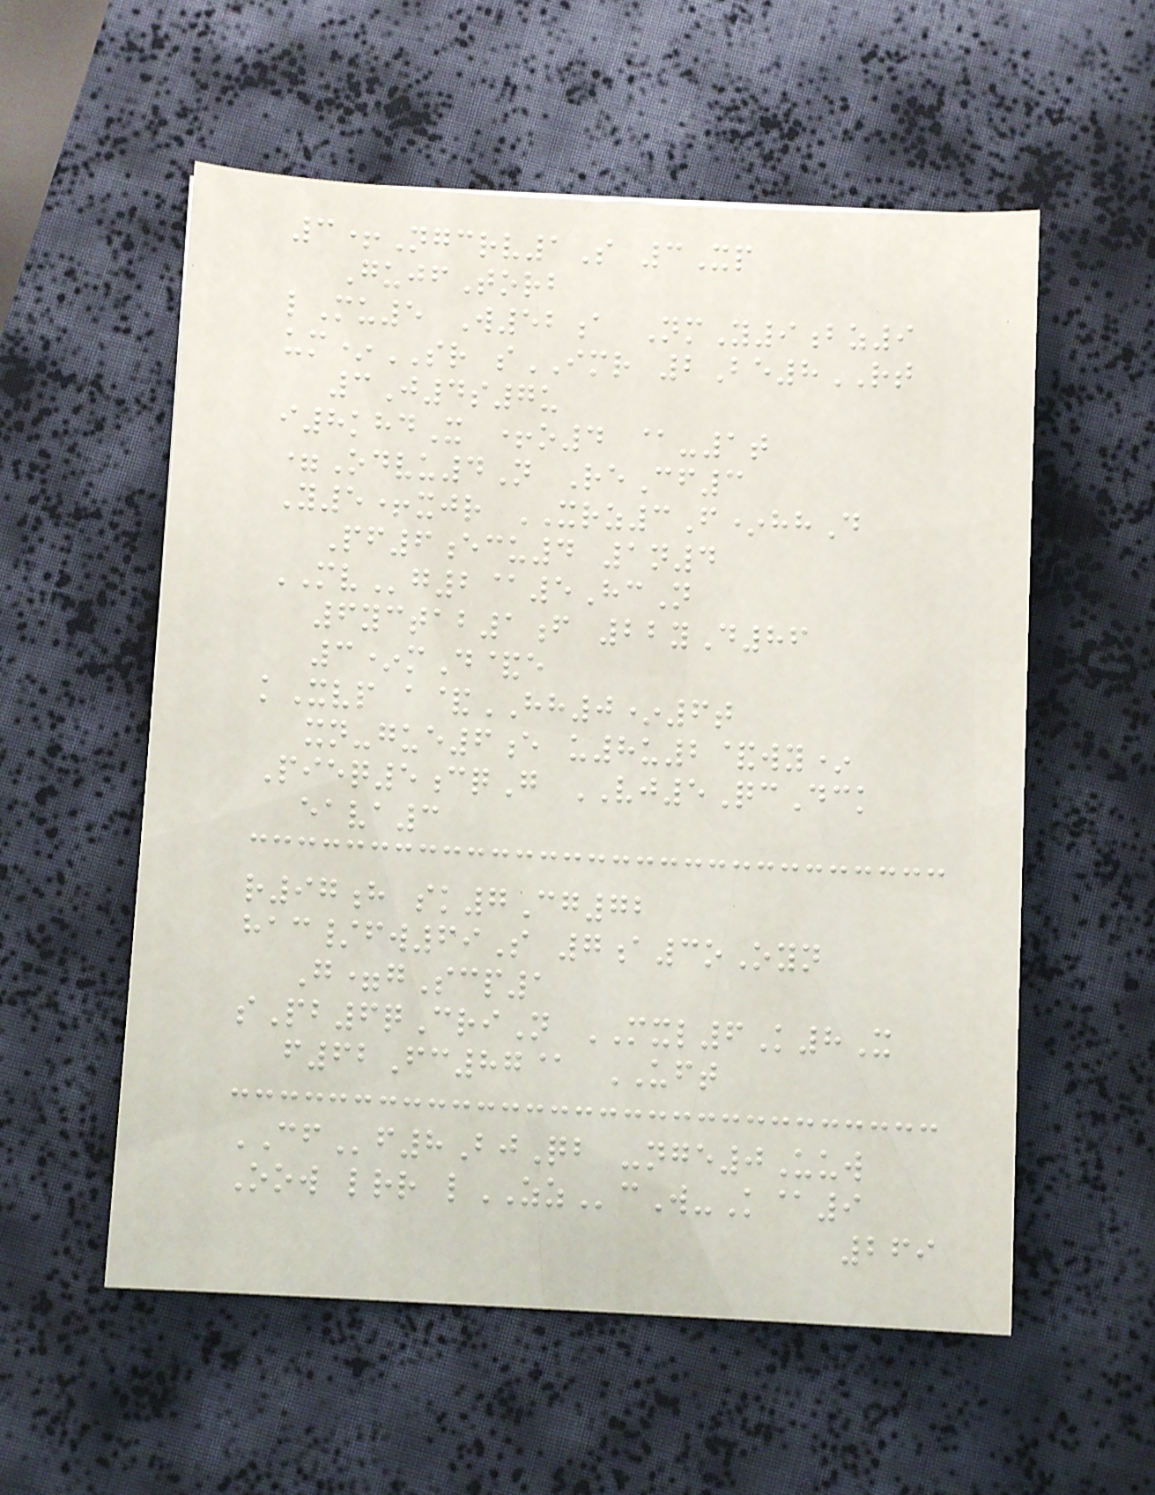3+Ngcrv1S 3Xp
GujfTorb
lMu5 W52a NmY9bz9
um*SR sIMR 2Be8RT
3J4s7u
i8khdX +o4 @-1t
=Odvu4N ReCf3
Y5+xjr XRZ3F*hhD
Pf6ecu4 1n4
MVg2@5HcN
6yctab1f 22yD86
3*mD&e
kXvp a&HH0*6t
xn-gue6e u8u2&wy*
Pieq5cqG VJ5QcDck
eava3
r97h sk7Cg72
hac/fw69S 7a3oOyn
G=gScp1
sPb6qCriN MXL6K8X
f62Fc87@ UFT
CFf8BjQb -nge0Uuw
Oow lrr lZZcW-K@9
269
